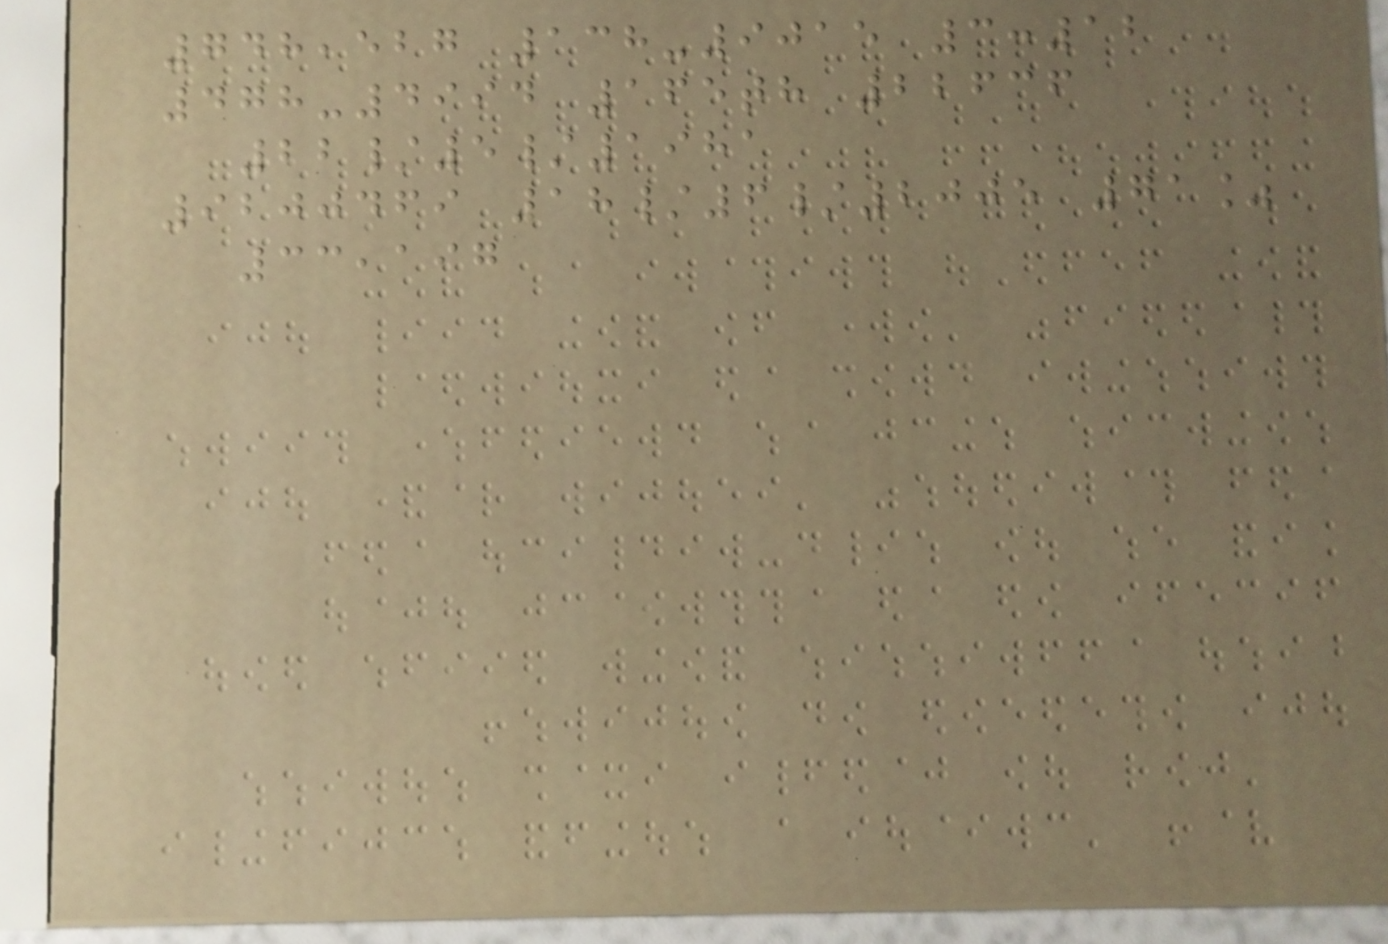748,527 138-9015 3:12
478-4994 165th 22636
22/5/1981
9200469 18/6/2005 71%
33,197
